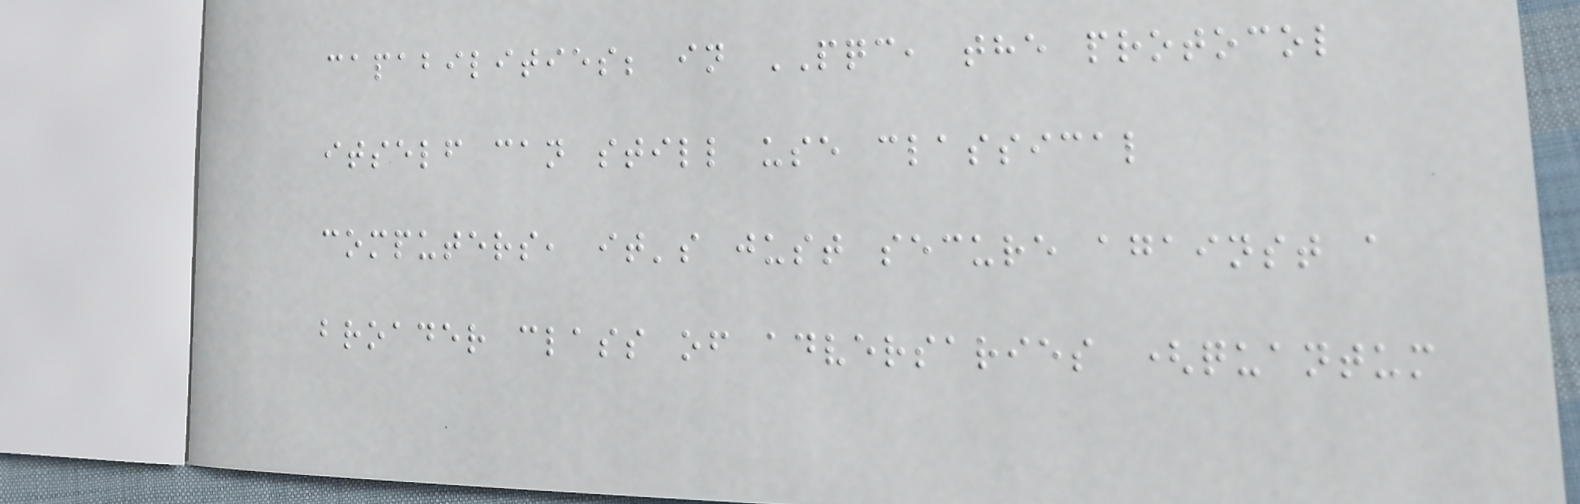capabilities; in PQC, the protocol
itself can still use classical
computers, it's just secure against a
broader class of adversaries (quantum
